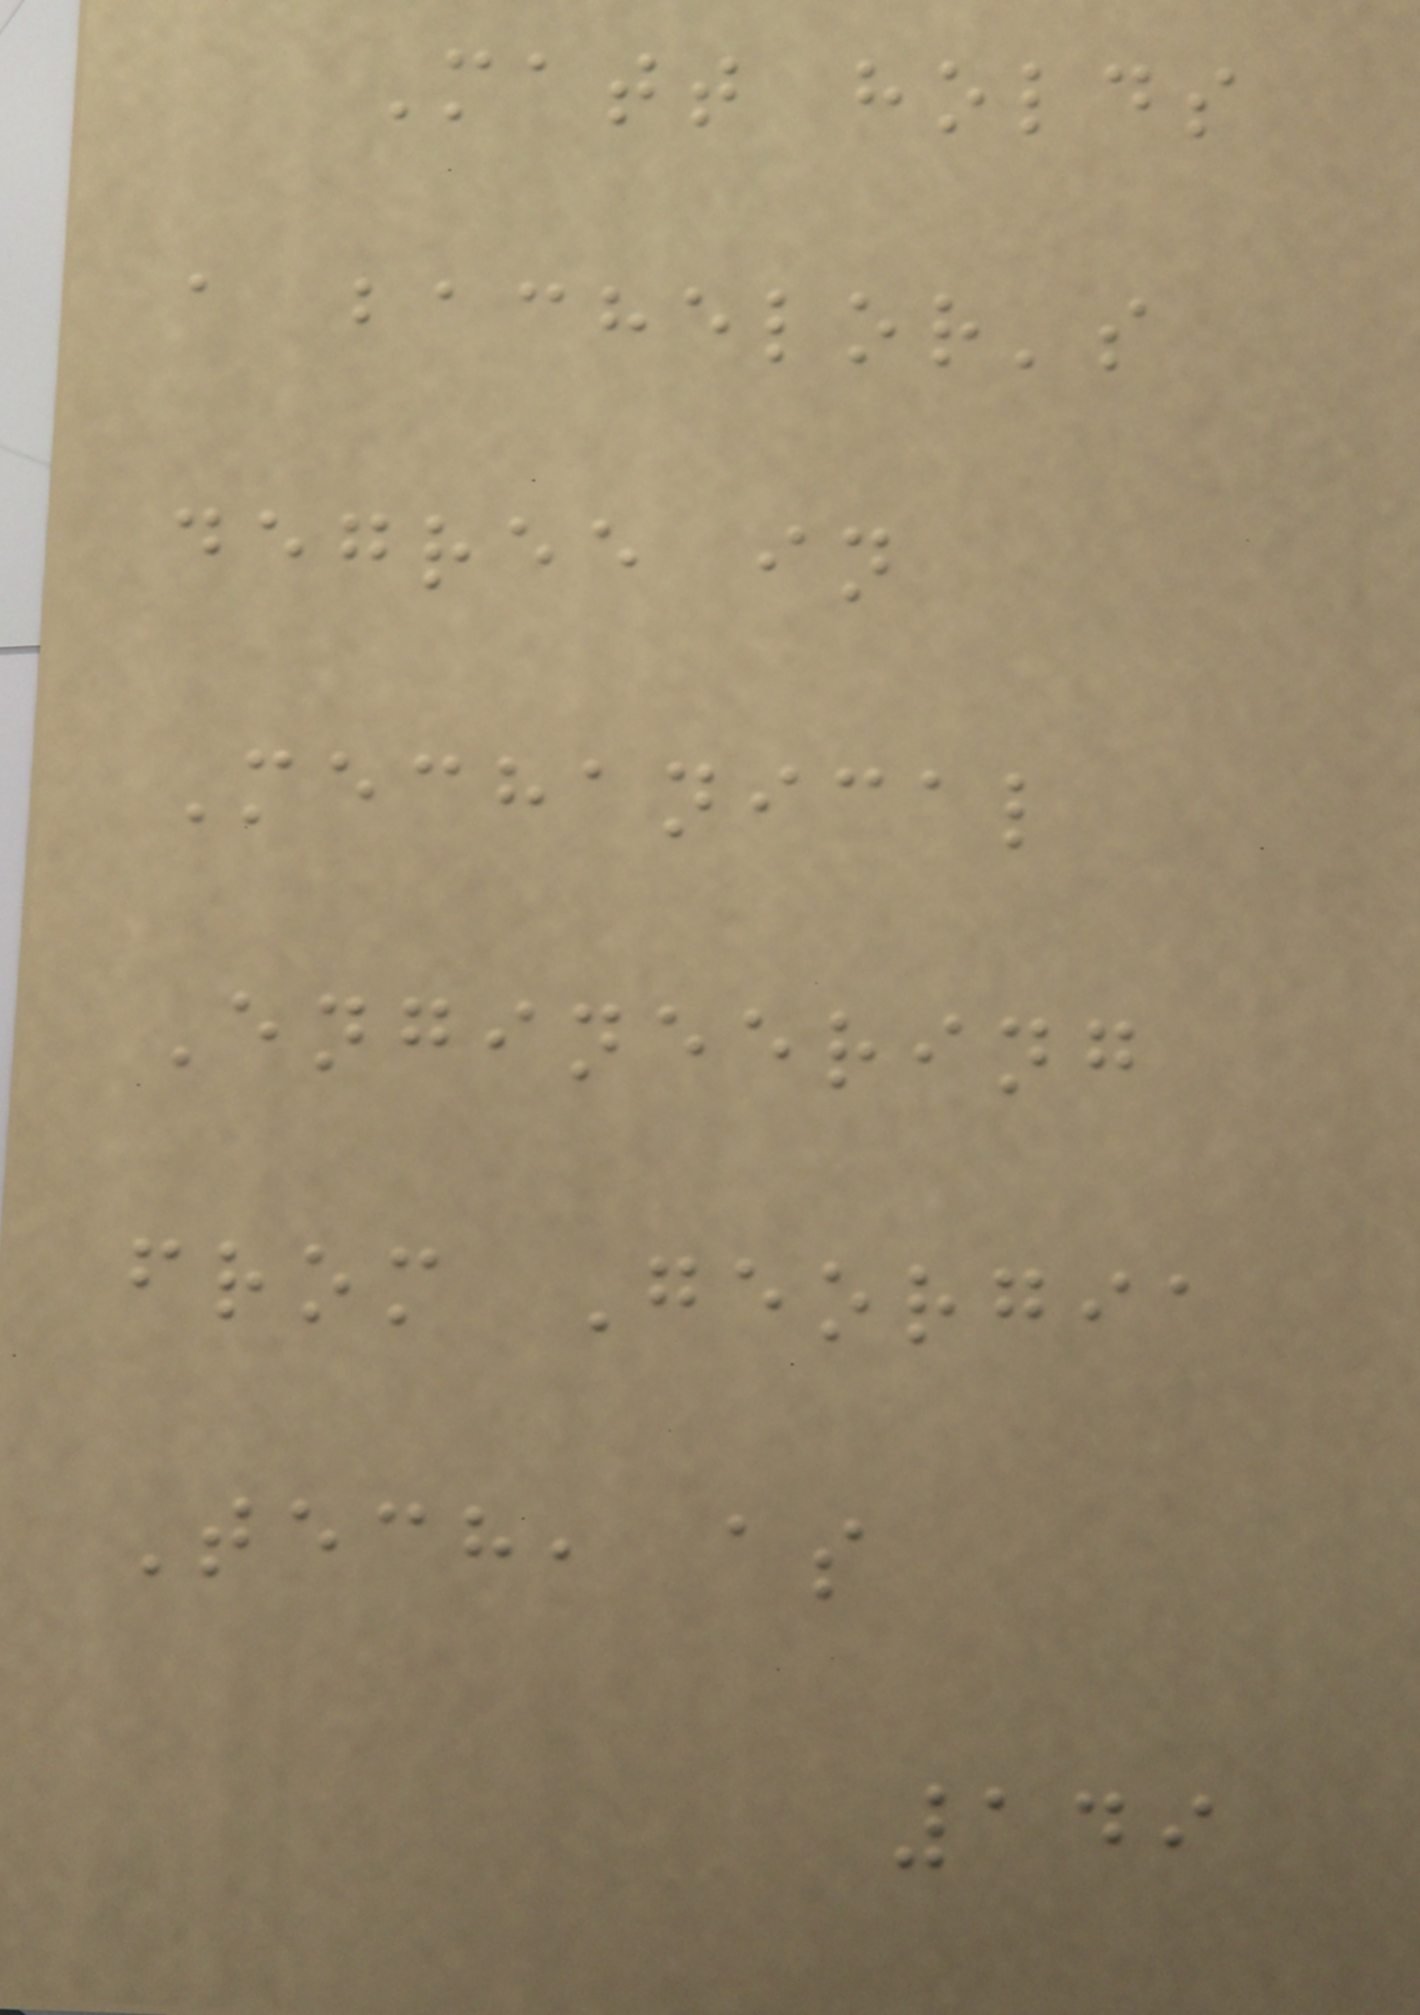Matt holds
a bachelor's
degree in
Mechanical
Engineering
from Georgia
Tech, as
149
